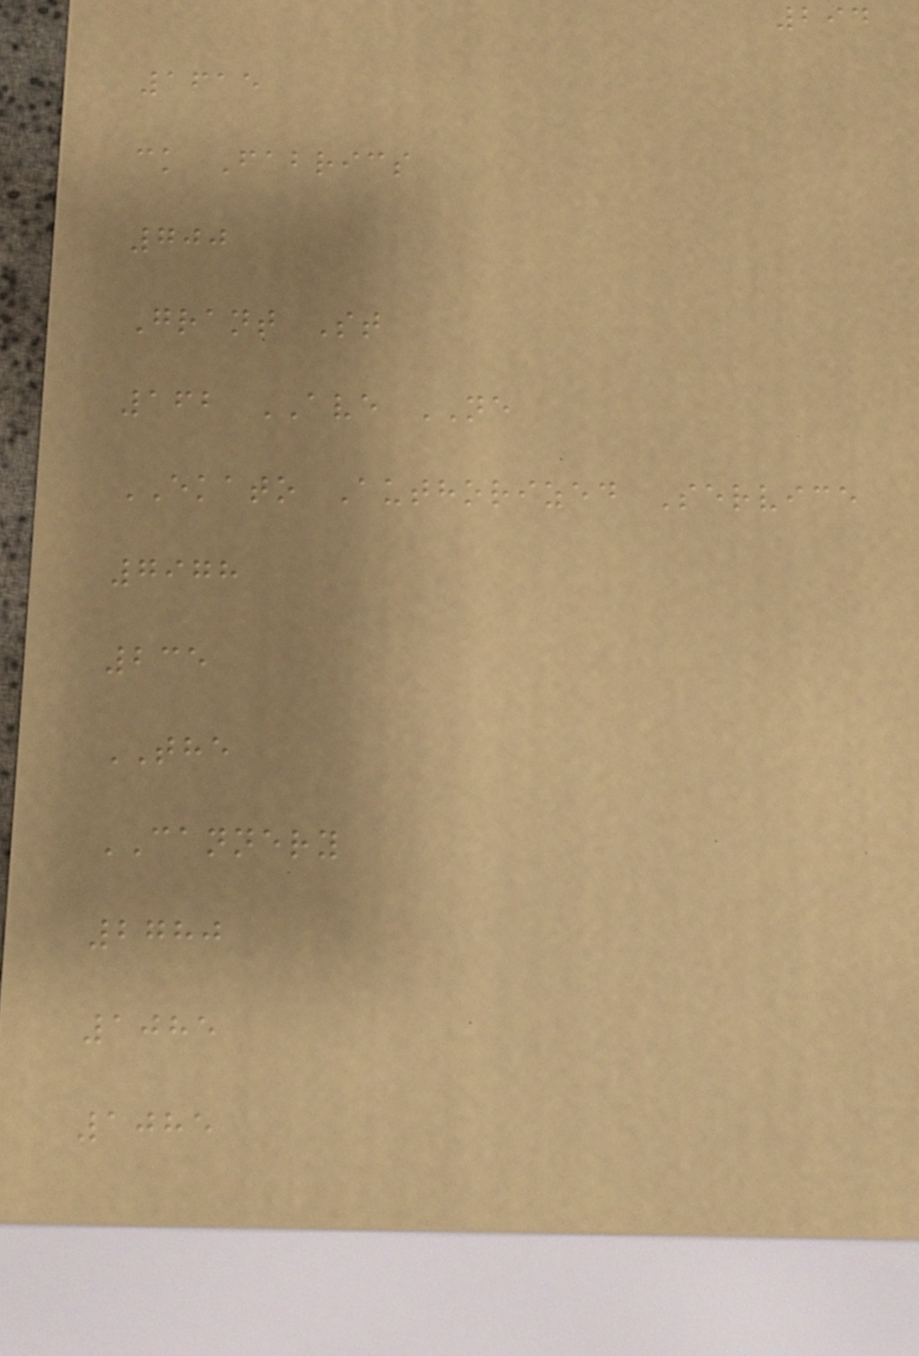294
1615
ck Fabrics
700
Grant St
162 AVE NE
EKATO Authorized Service
7978
235
THE
CANNERY
2780
1085
1085
